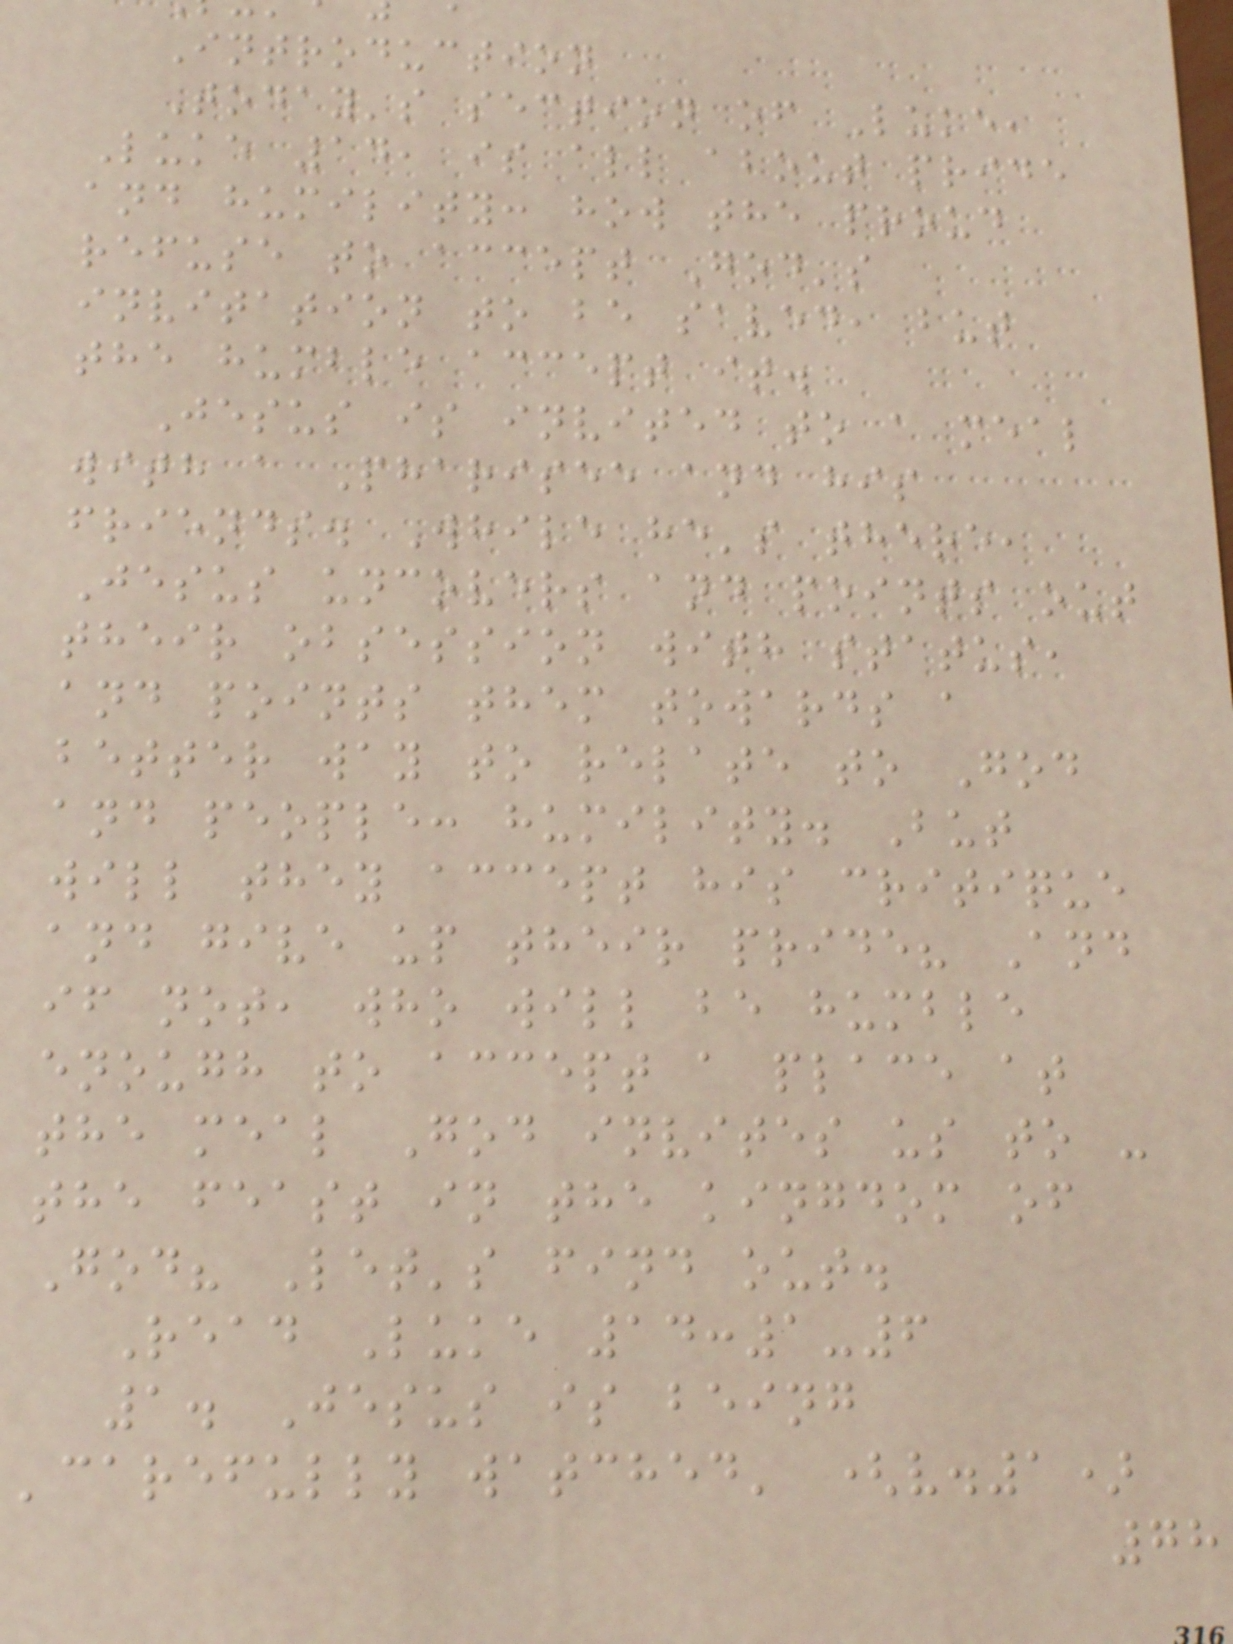Introduction
Today's section of Luke,
Luke 14, is all about pride
and humility: how the proud
refuse to accept God's
invitation to be saved, but
the humble accept it.
Jesus is invited to a meal
with a Pharisee and his
friends. While he's there,
Jesus uncovers and points out
their obsession with status,
and points them towards a
better way to relate to God
and people: humility. But
will they accept his critique
and give up their pride? And
if not, who will be humble
enough to accept a place at
the meal God invites us to -
the feast in the kingdom of
God? Let's find out.
Read Luke 14:1-6
1. Jesus is being
'carefully watched' (v.1)
78
